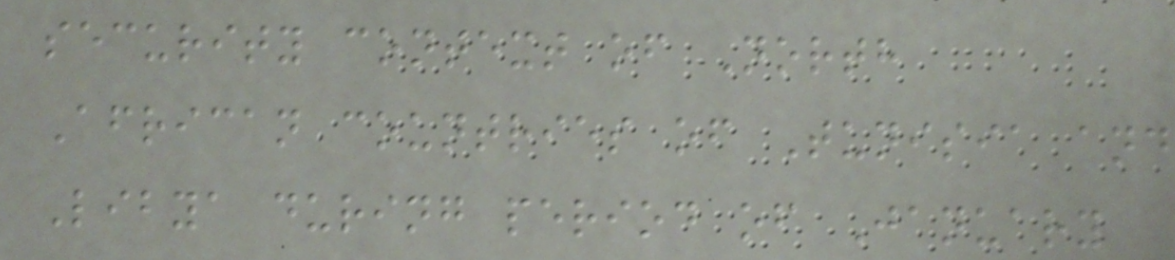security context of North
African countries of Tunisia and
Libya during period of January
